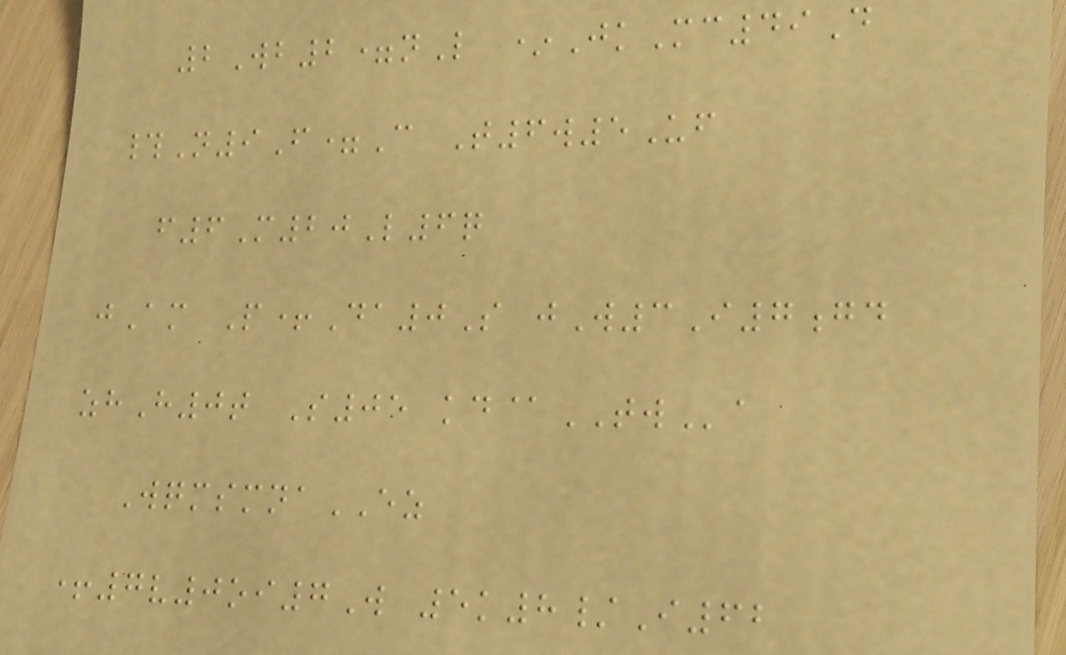2Wb2=nL *JkMc49D
#N9F=C T6w5Uf
f6M20L6q
jAm P+Da0S jW3I7gd
zhH0t S05 kd@TWa
WqmsmnaEZ
+7v0oi7W 5k8/I62
